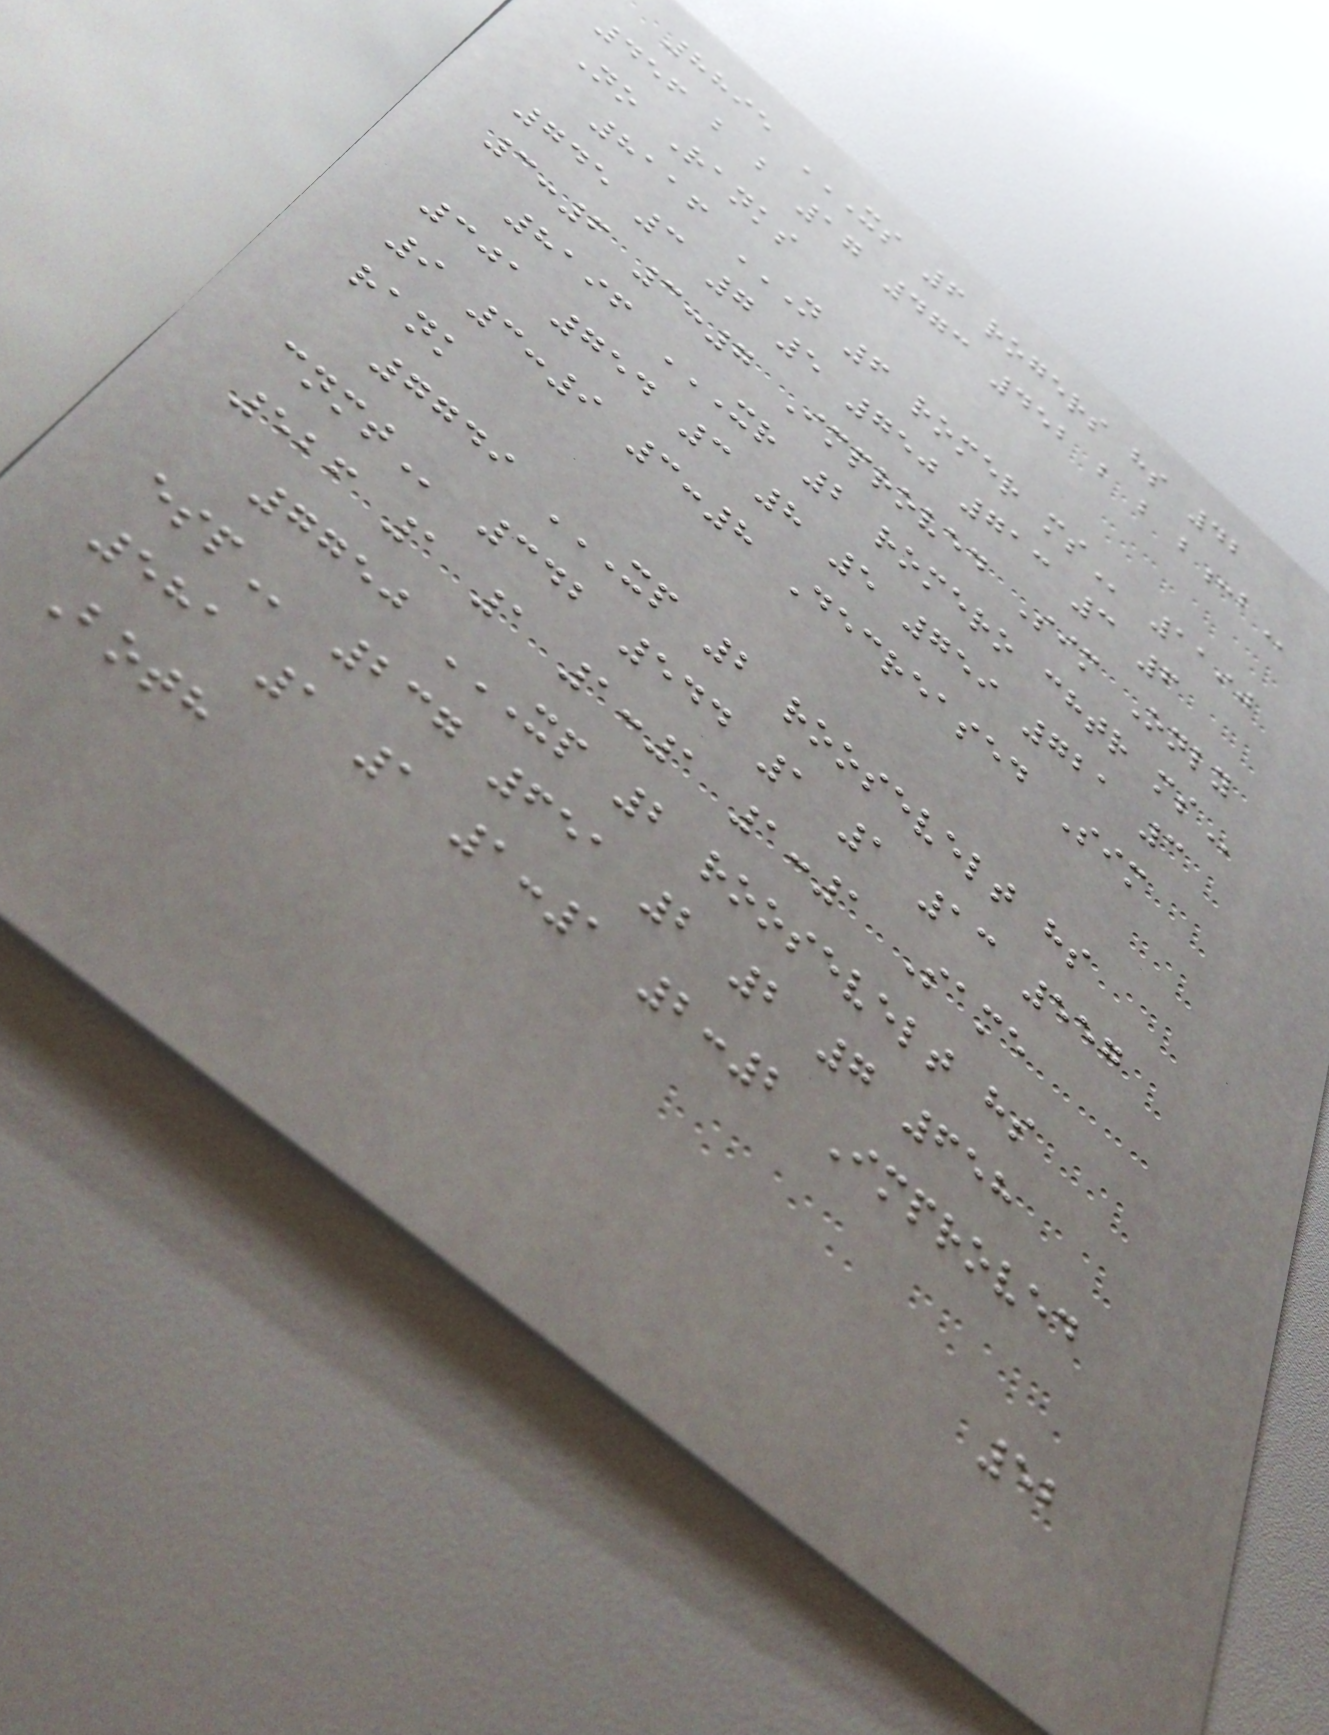8895 XS 6 ROGERS HS 42
456 B B 17 473 452 B B B:B
No Ranks
8116 N 6 ROMER MS 1190
745 3 7 5 750 713 3 6
3:6 3:7 Improved Sim Only
8196 XR 2 ROMERO CHTR MS
301 754 3 8 5 759 721 3
9 3:9 3:8 Decreased Sim
rank
7749 XP 2 ROOSEVELT HS
CNMT 342 544 1 1 13 557
526 1 1 1:1 1:1 Same
7750 XP 2 ROOSEVELT HS
ESP 237 651 2 2 7 658
581 1 1 1:1 2:2 Improved
Both
52
